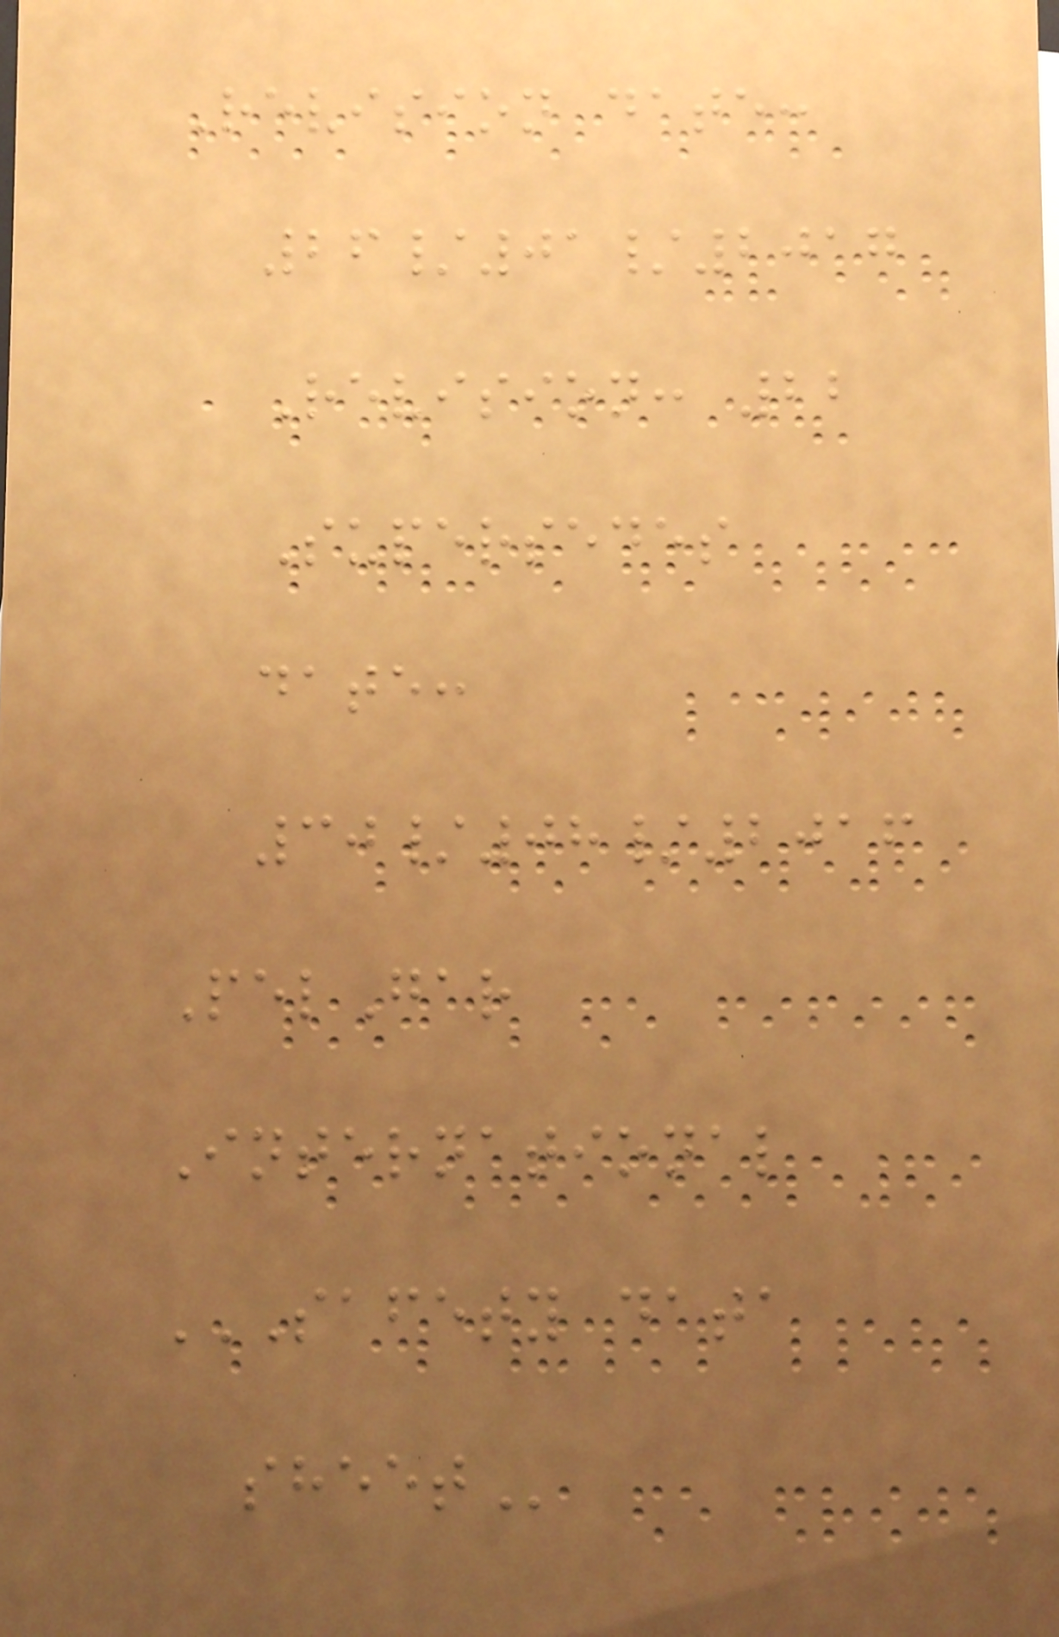Revision date:
26/01/2017
Revision: 22
Supersedes
date:
30/08/2016
PelGar
International
SAFETY DATA
SHEET
